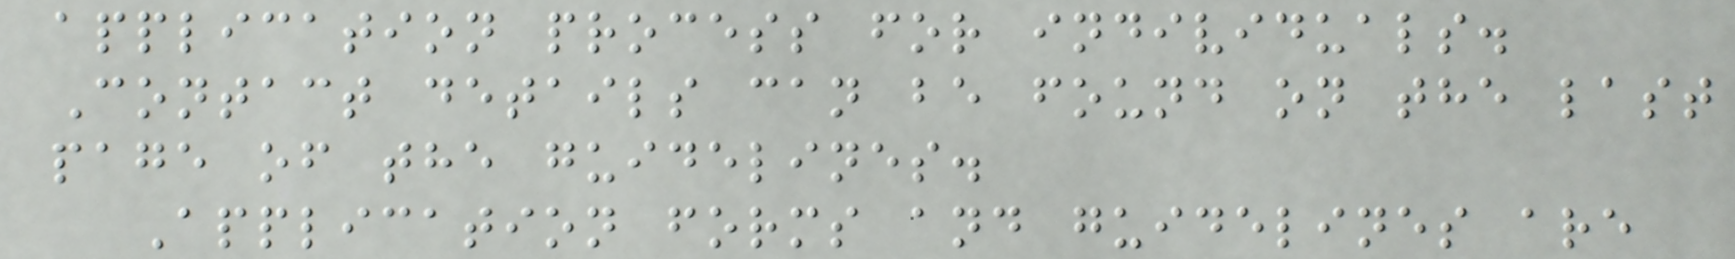application process for individuals.
Contact details can be found on the last
page of the guidelines.
Application forms and guidelines are
